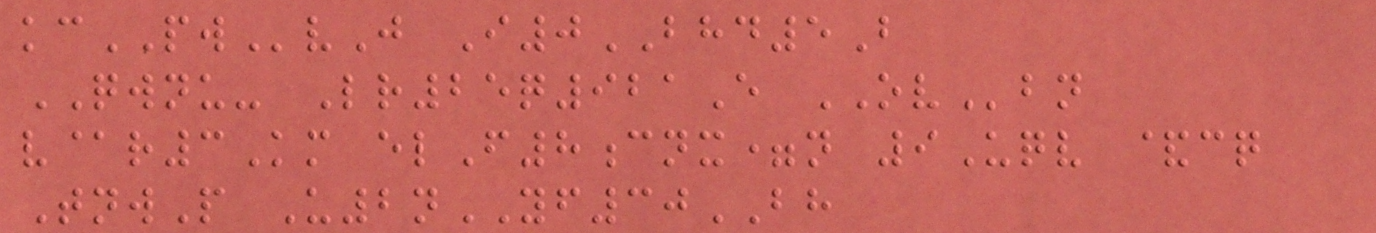kcPWvJ I0BHD5B
QWNU- Lr25q921E OVbn
v@r3Km elF8cnx=n 9Uqv &cq
TnwP U2nYF30BH
